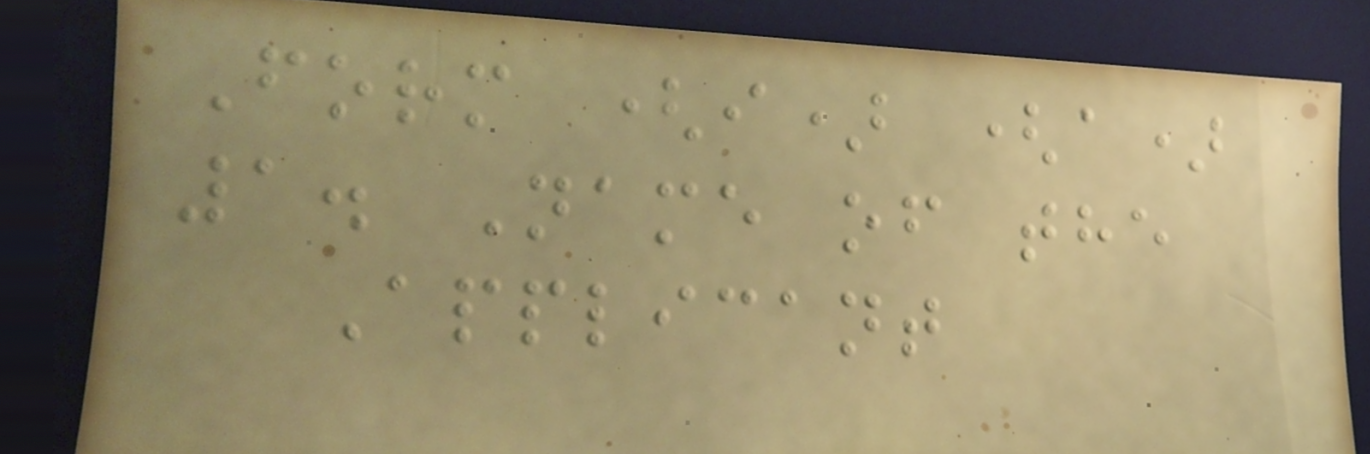Form (i) (a)
1. Name of the
Applicant
